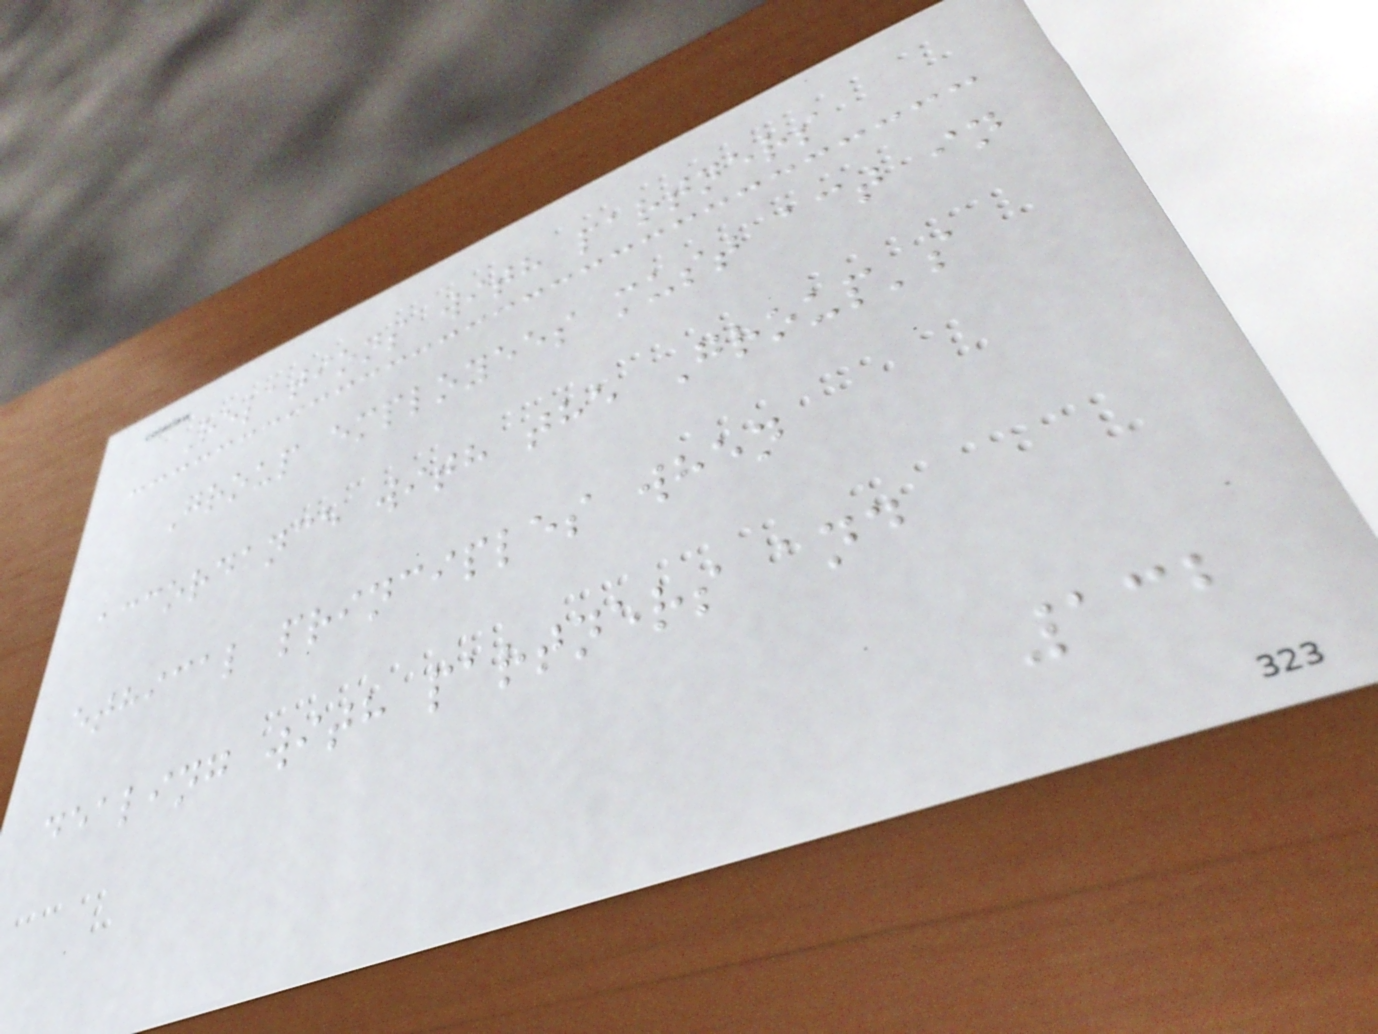Relations with partners
Group employees must act in
accordance with the Group's
ethical principles when
dealing with partners and
132
